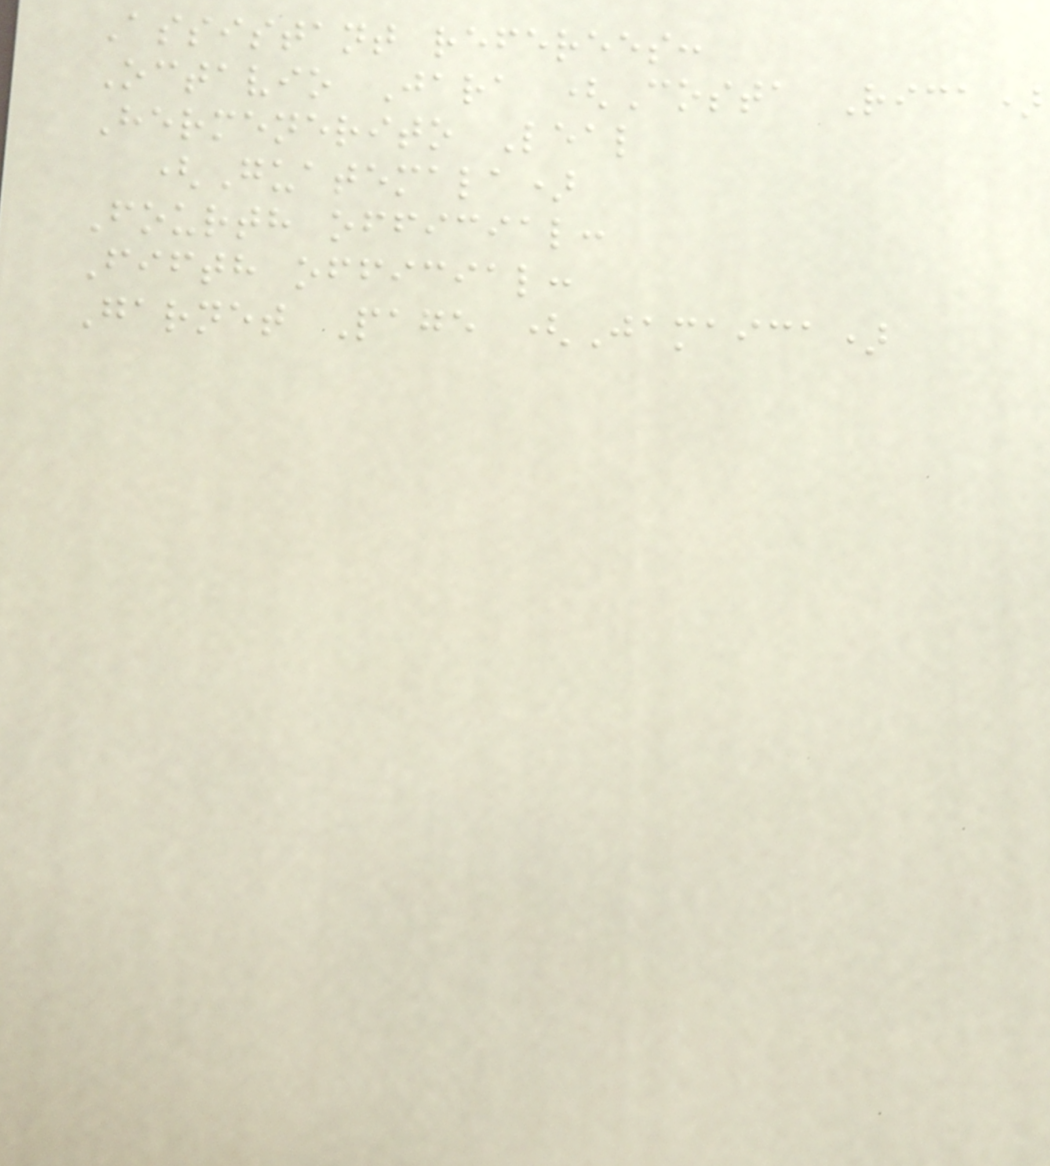Assistant referees:
Octavio Jara (Costa Rica)
Hermenerito Leal
(Guatemala)
Fourth official:
Fifth official:
Garnet Page (Jamaica)
